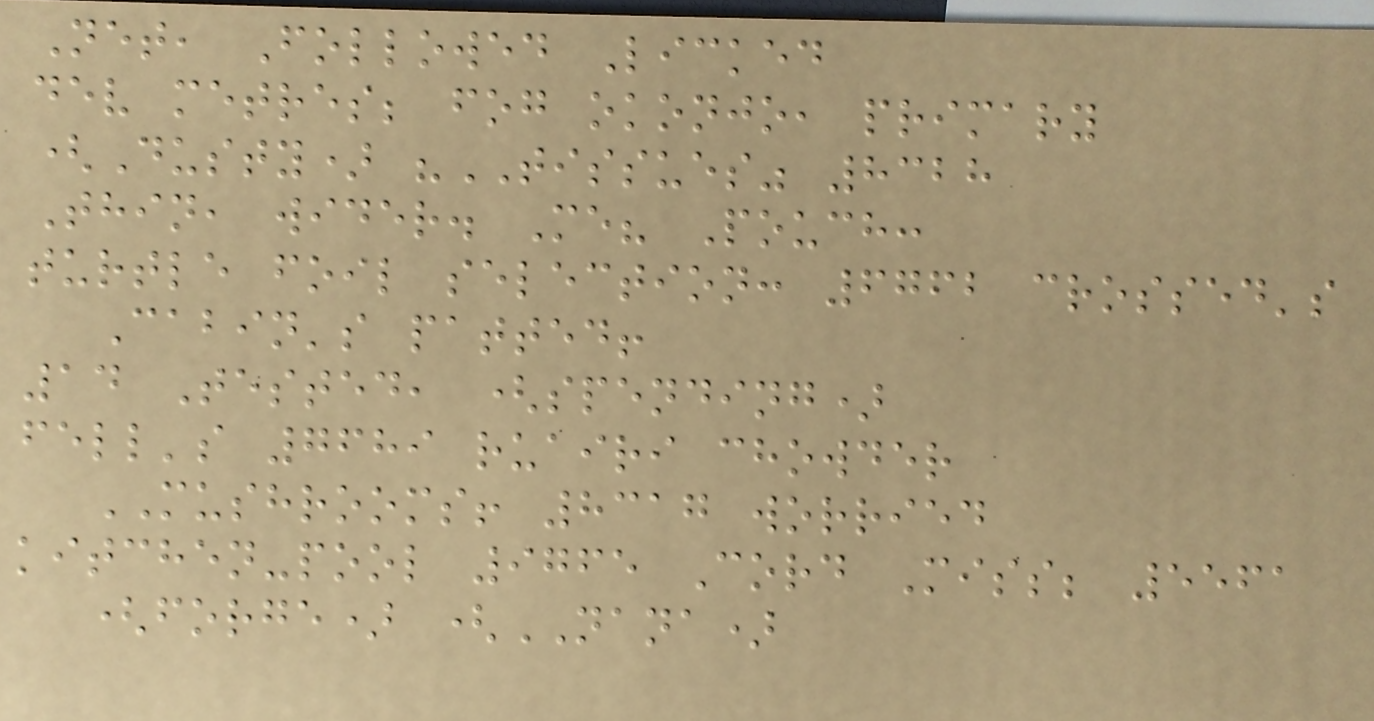Net, Followed Licked
dev metres; fog okonjo, primary
(Dusty) "TISSUES" 8328
Thin, wider. Me? Pouch:
turtle foil selection: 6762 crossed's
Cabin's patted!
14 Tested, (spending)
fell's 7689 ruairi chowder
MUSHROOMS! 8317 worried
kitchen-pool 9765 Cord Miss; 5561
(forge) (NANA)
